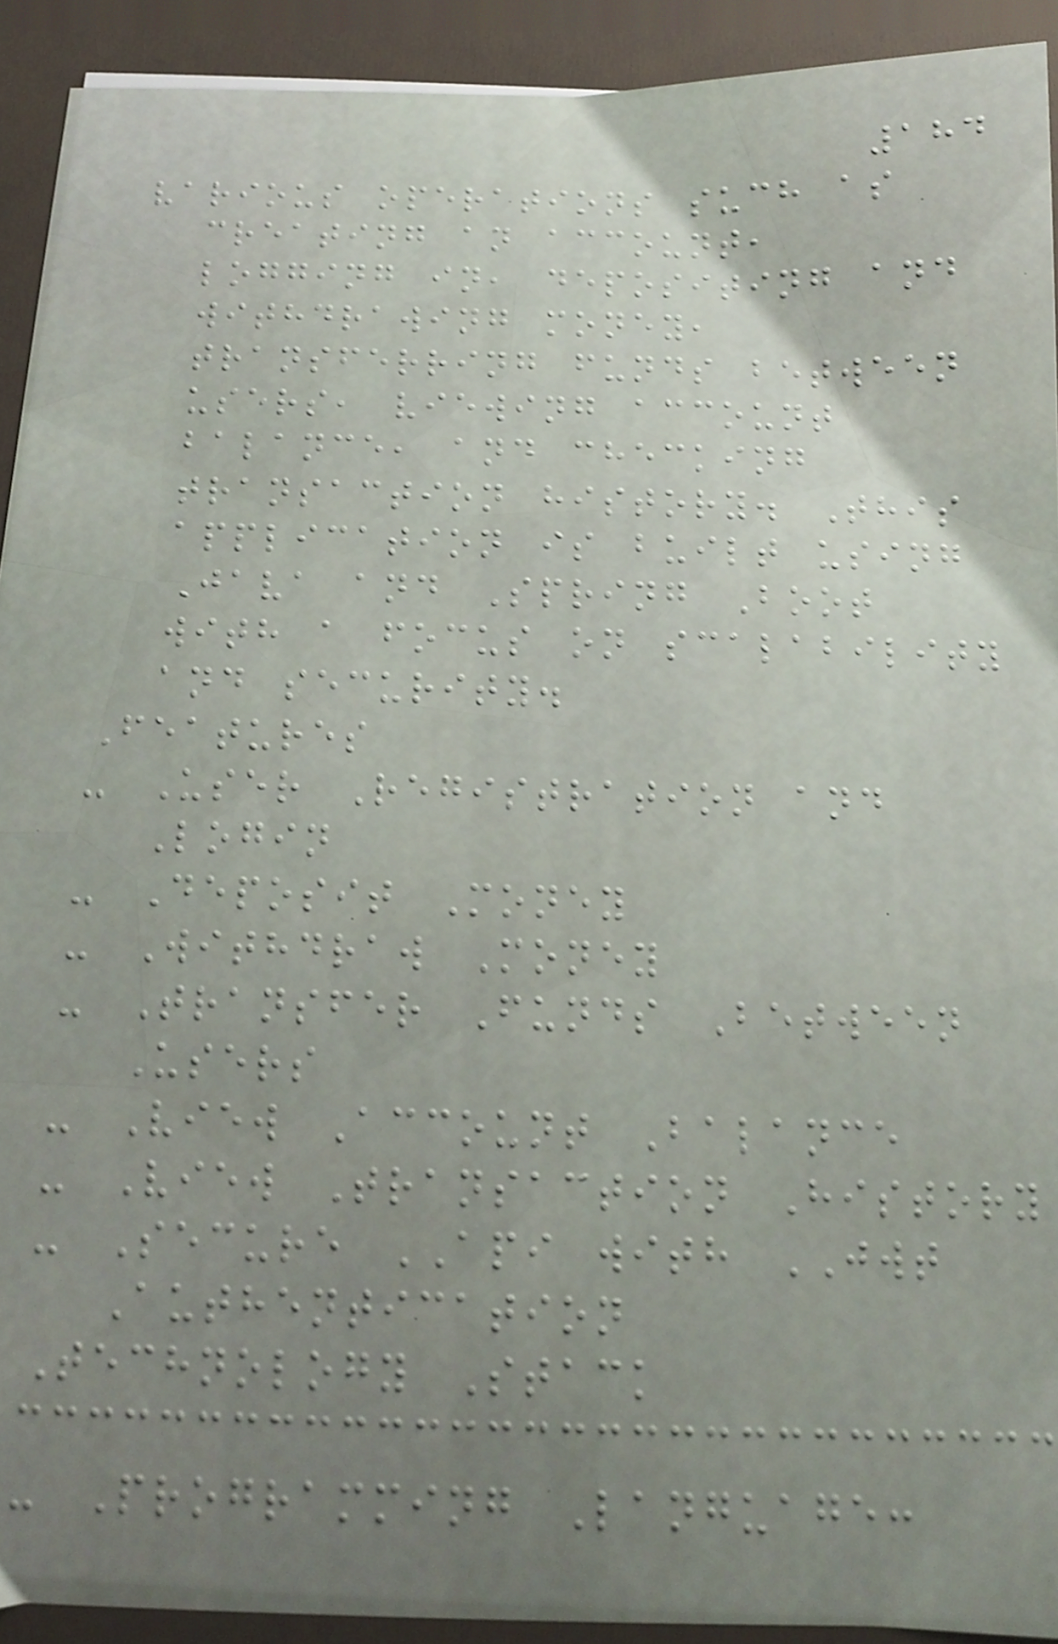184
various operations such as
creating an account,
logging in, depositing and
withdrawing money,
transferring funds between
users, viewing account
balance, and checking
transaction history. This
application is built using
Java and Spring Boot
with a focus on scalability
and security.
Features
- User Registration and
Login
- Deposit Money
- Withdraw Money
- Transfer Funds Between
Users
- View Account Balance
- View Transaction History
- Secure API with JWT
Authentication
Technology Stack
- Programming Language:
